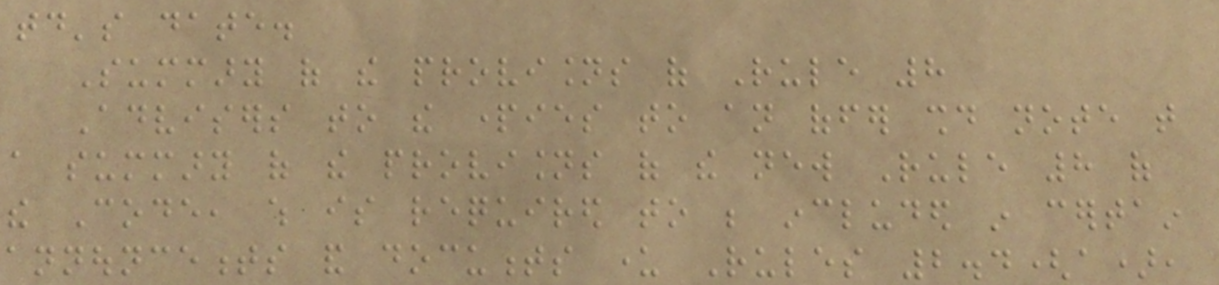today's date.
Summary of the provisions of Rule 8
Advisers to the parties to an offer should note that
a summary of the provisions of the new Rule 8 of
the Code, which is required to be included in certain
announcements and documents under Rules 2.4(a),
